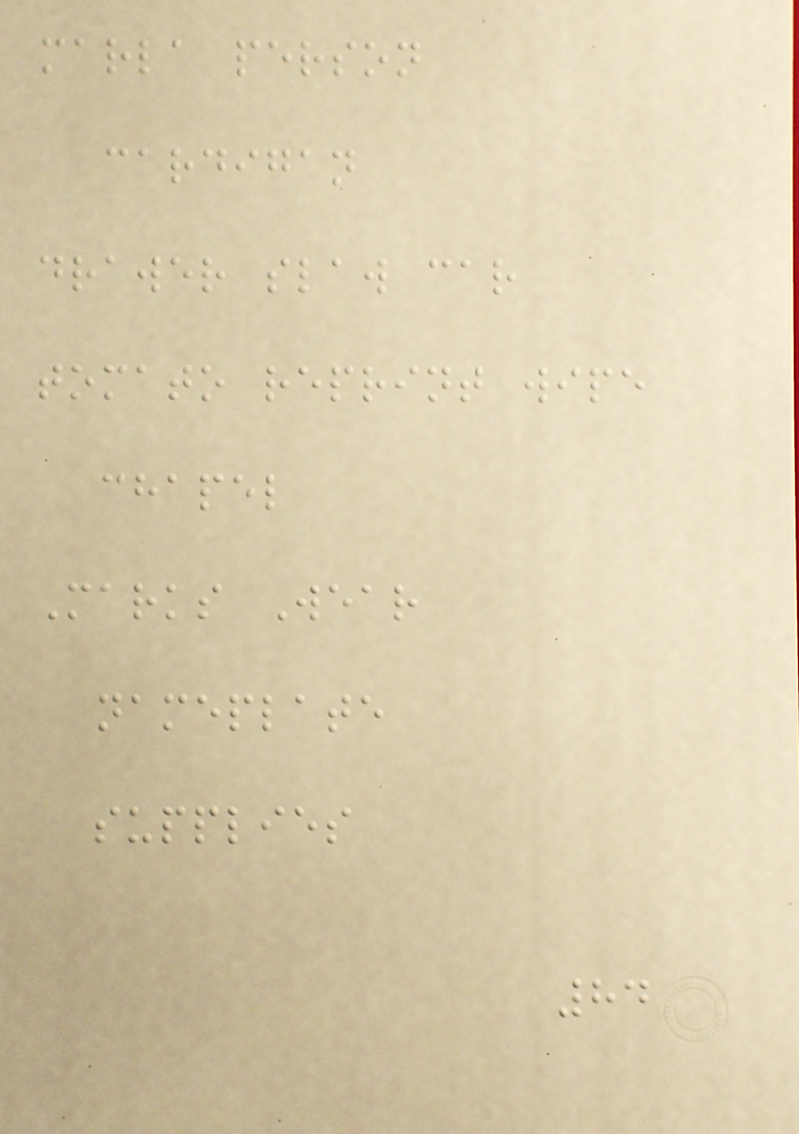marla person
cardigan
drawer slaw car
tomato reprint wipe
chapel
Marks Wear
nameplate
supplies
84
